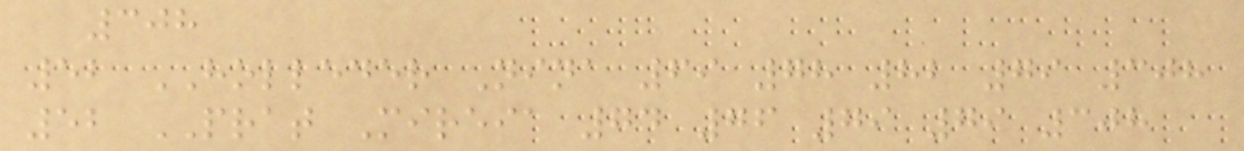308
52 HOLLEDER Nina 69 78 82 79 308
52 PRAT Mireia 74 76 79 79 308
